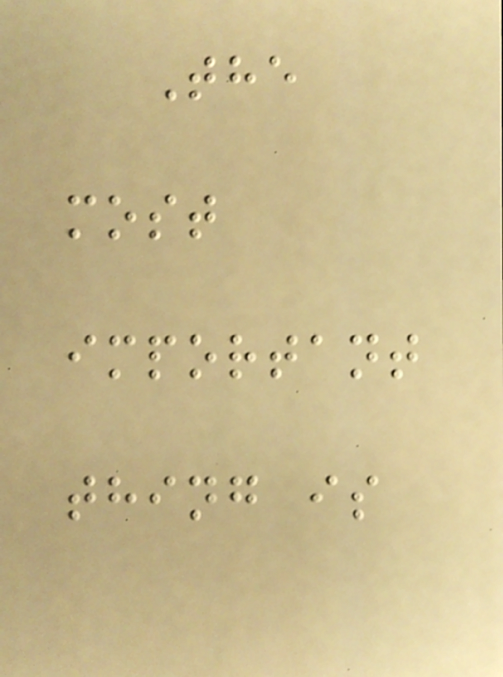The
most
important
thing is
